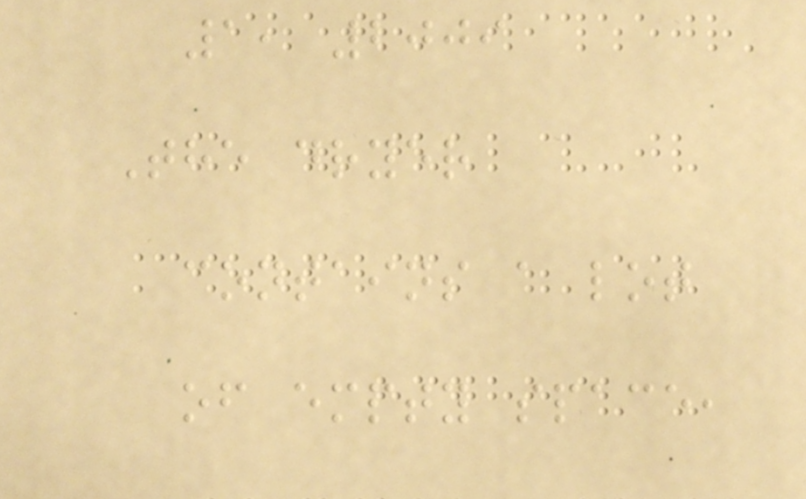1, 2009
The dryer
contains a lot
of empty space,
